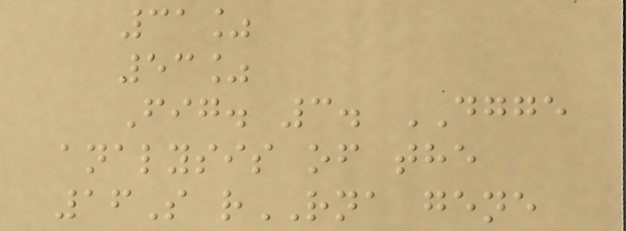31%
53%
Fig. 3. DGGE
analysis of the
16S rRNA gene
